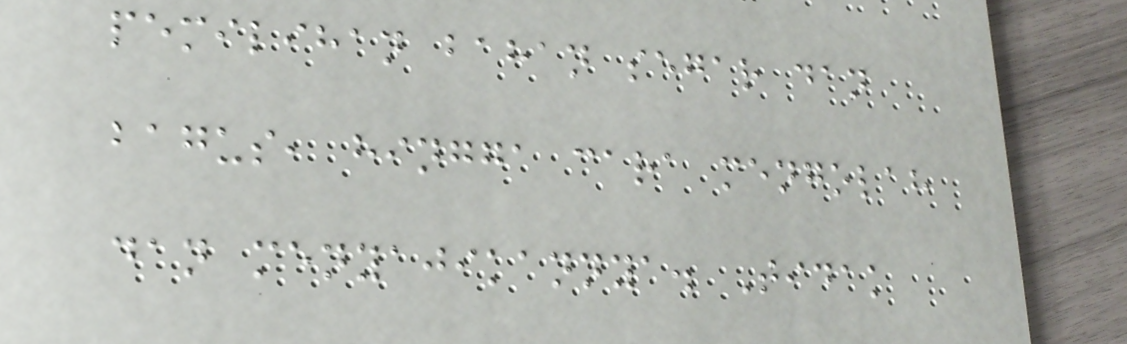pemilihan bahan segar dan
bagus, hingga cara mengolah
dan menyajikannya. Tidak
